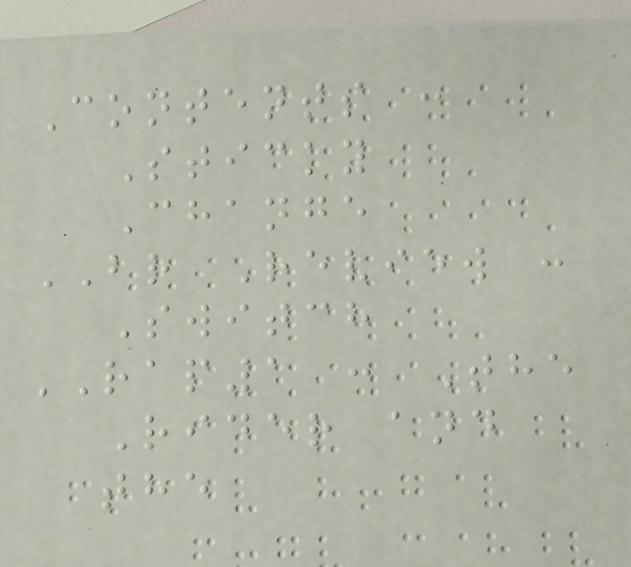Contents :
Sticky
Change
BR Review :
Switch
RAP1 : The
Rider and
the
